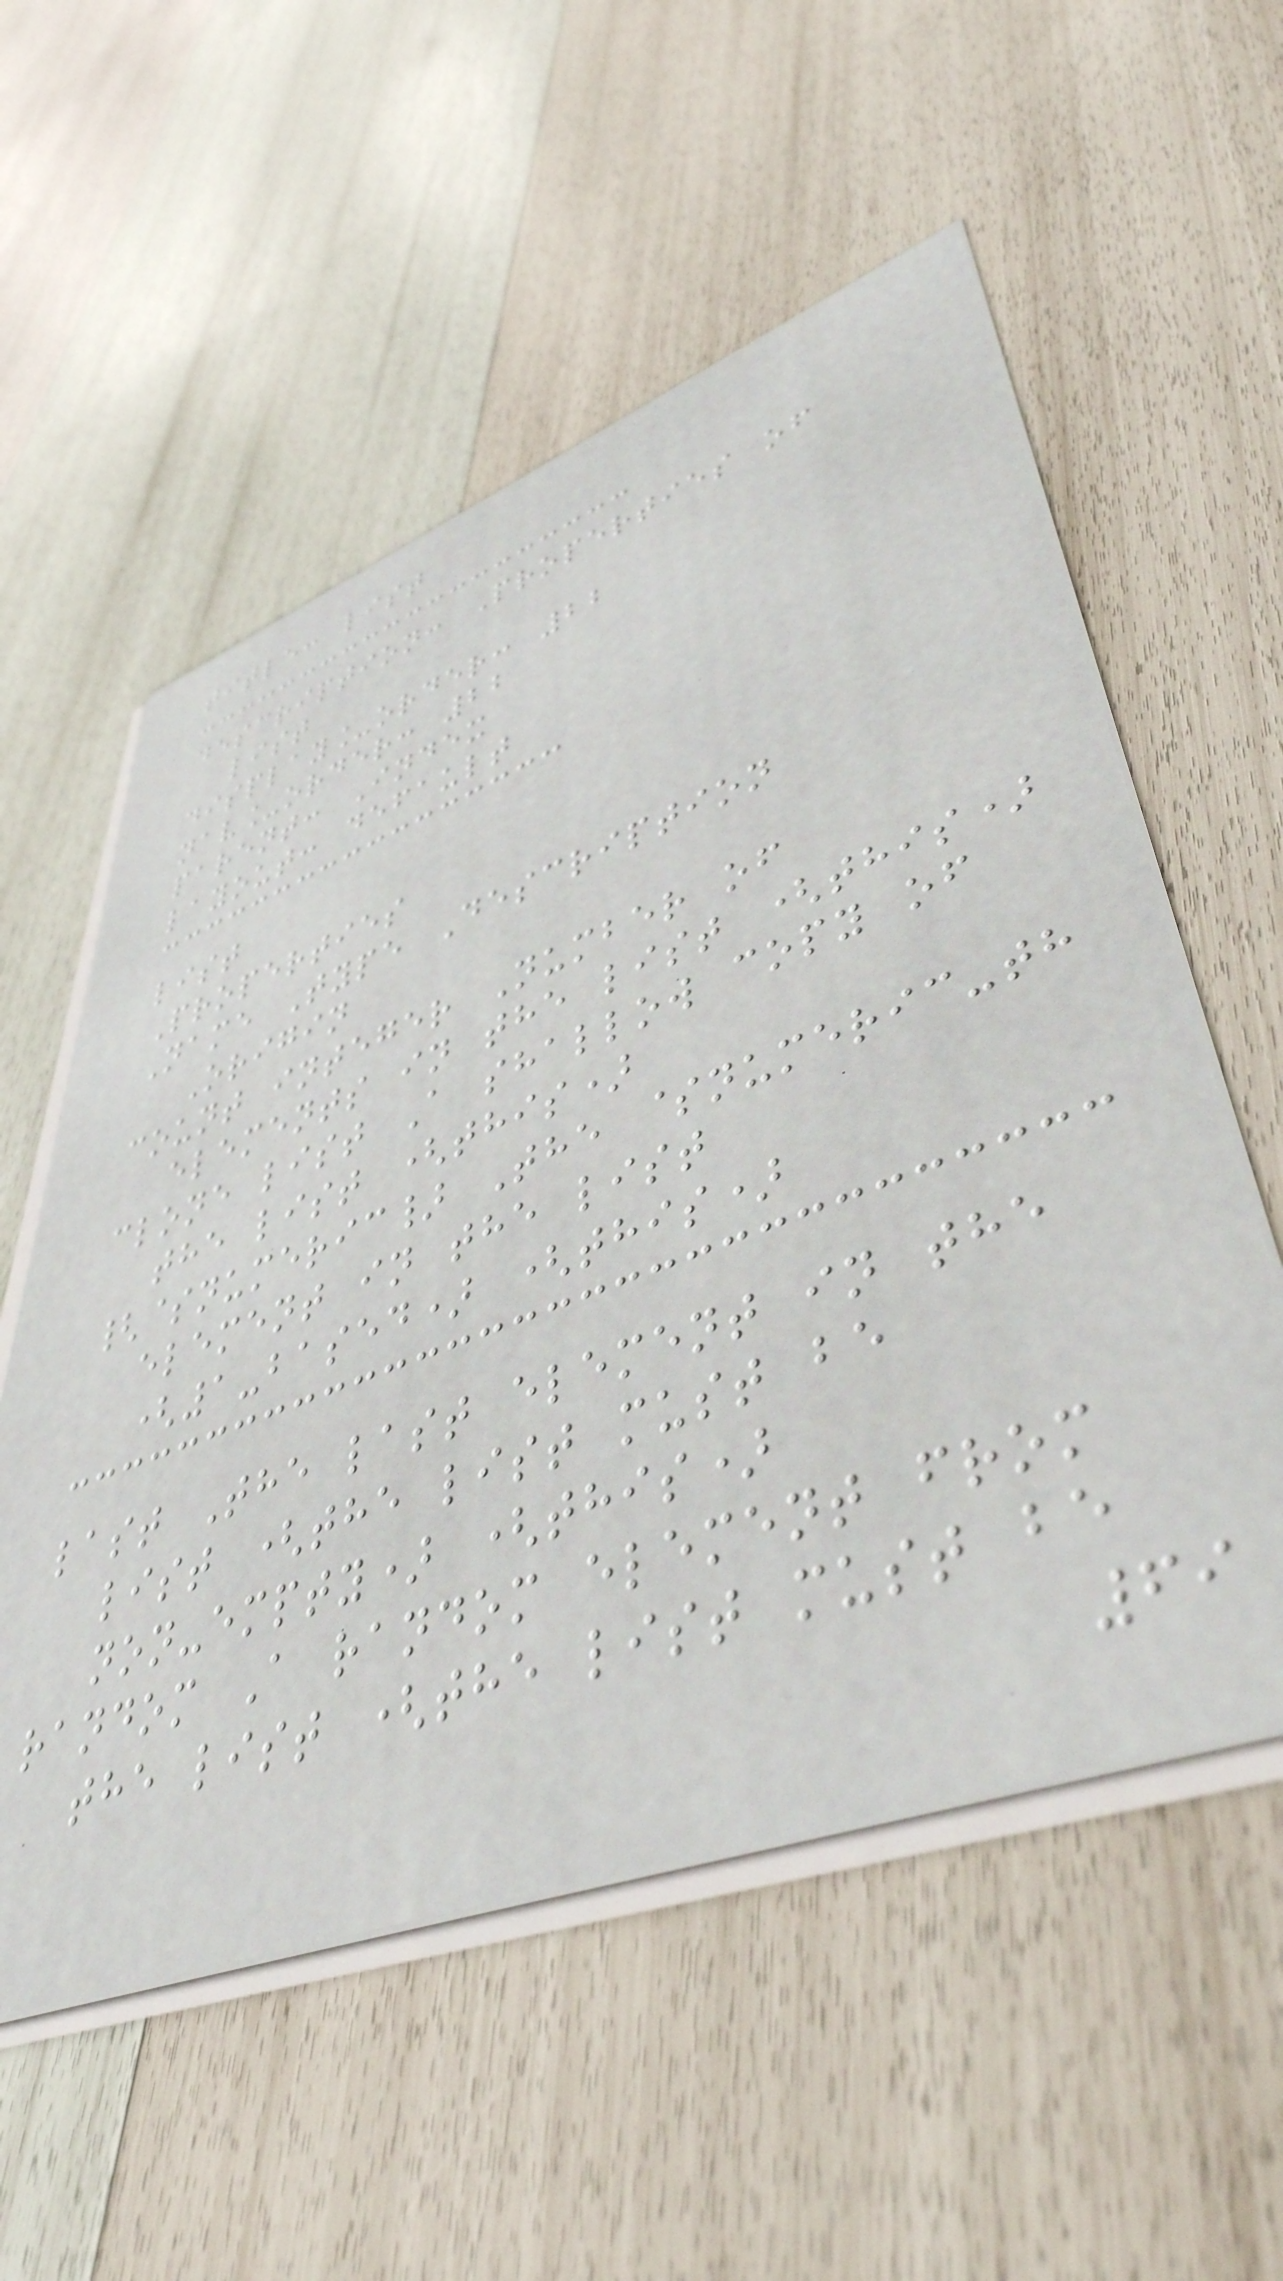title: list
description: Properties of
list
display_order: 22
nav_order: 22
parent: Index
layout: default
list
Properties
Name Type Description
Origin
count integer Number of
elements in the list (this)
clone list A shallow copy of
the list (this)
{$numeric} The $numeric-th
element in the list
(1-based) (this)
last The last element in the
list (the list must be
non-empty) (this)
random A random element from
the list (the list must be
69
